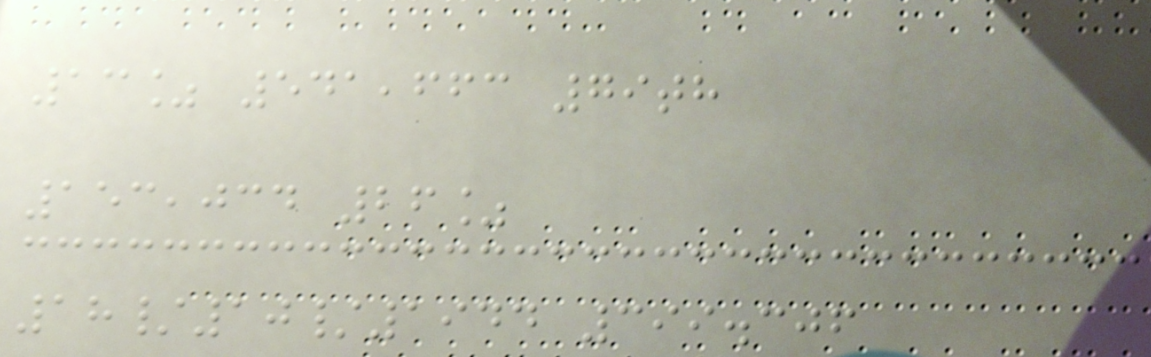13% 541,663 79th
153,034 26%
18/10/1944 399.306
